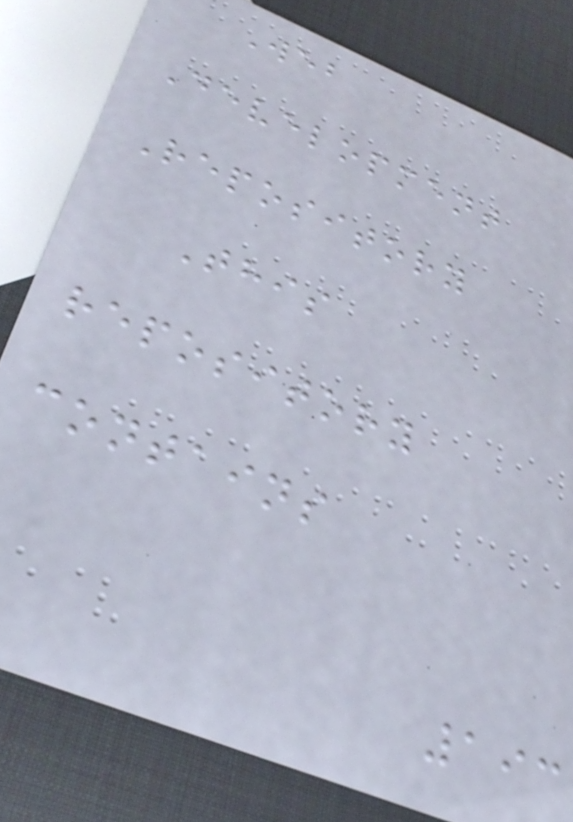Web
Development
Repository
This
repository
contains
193
